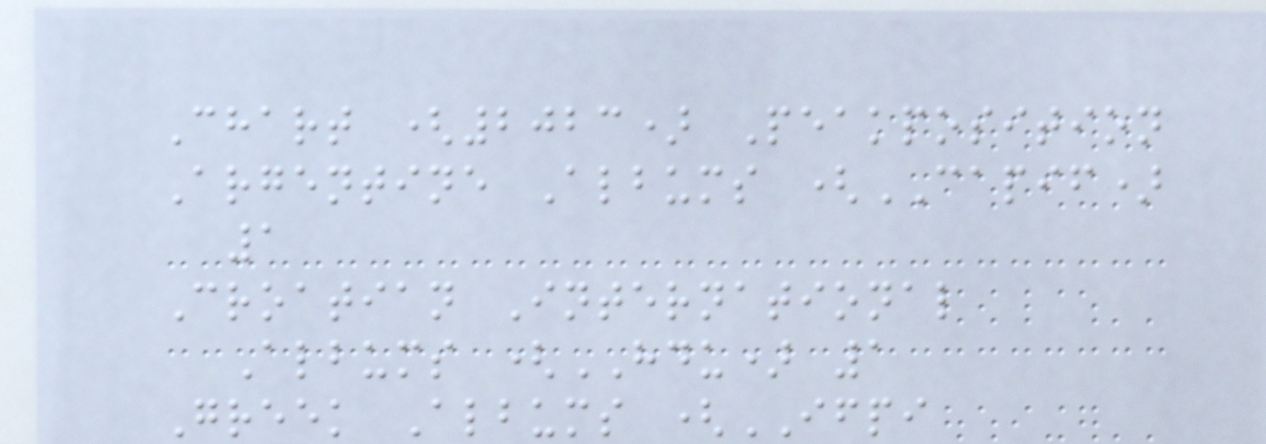Chart (2023) Peakposition
Argentine Albums (CAPIF)
1
Croatian International
Albums (HDU) 1
Greek Albums (IFPI
